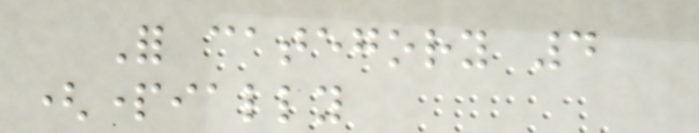For category 4
(partially
